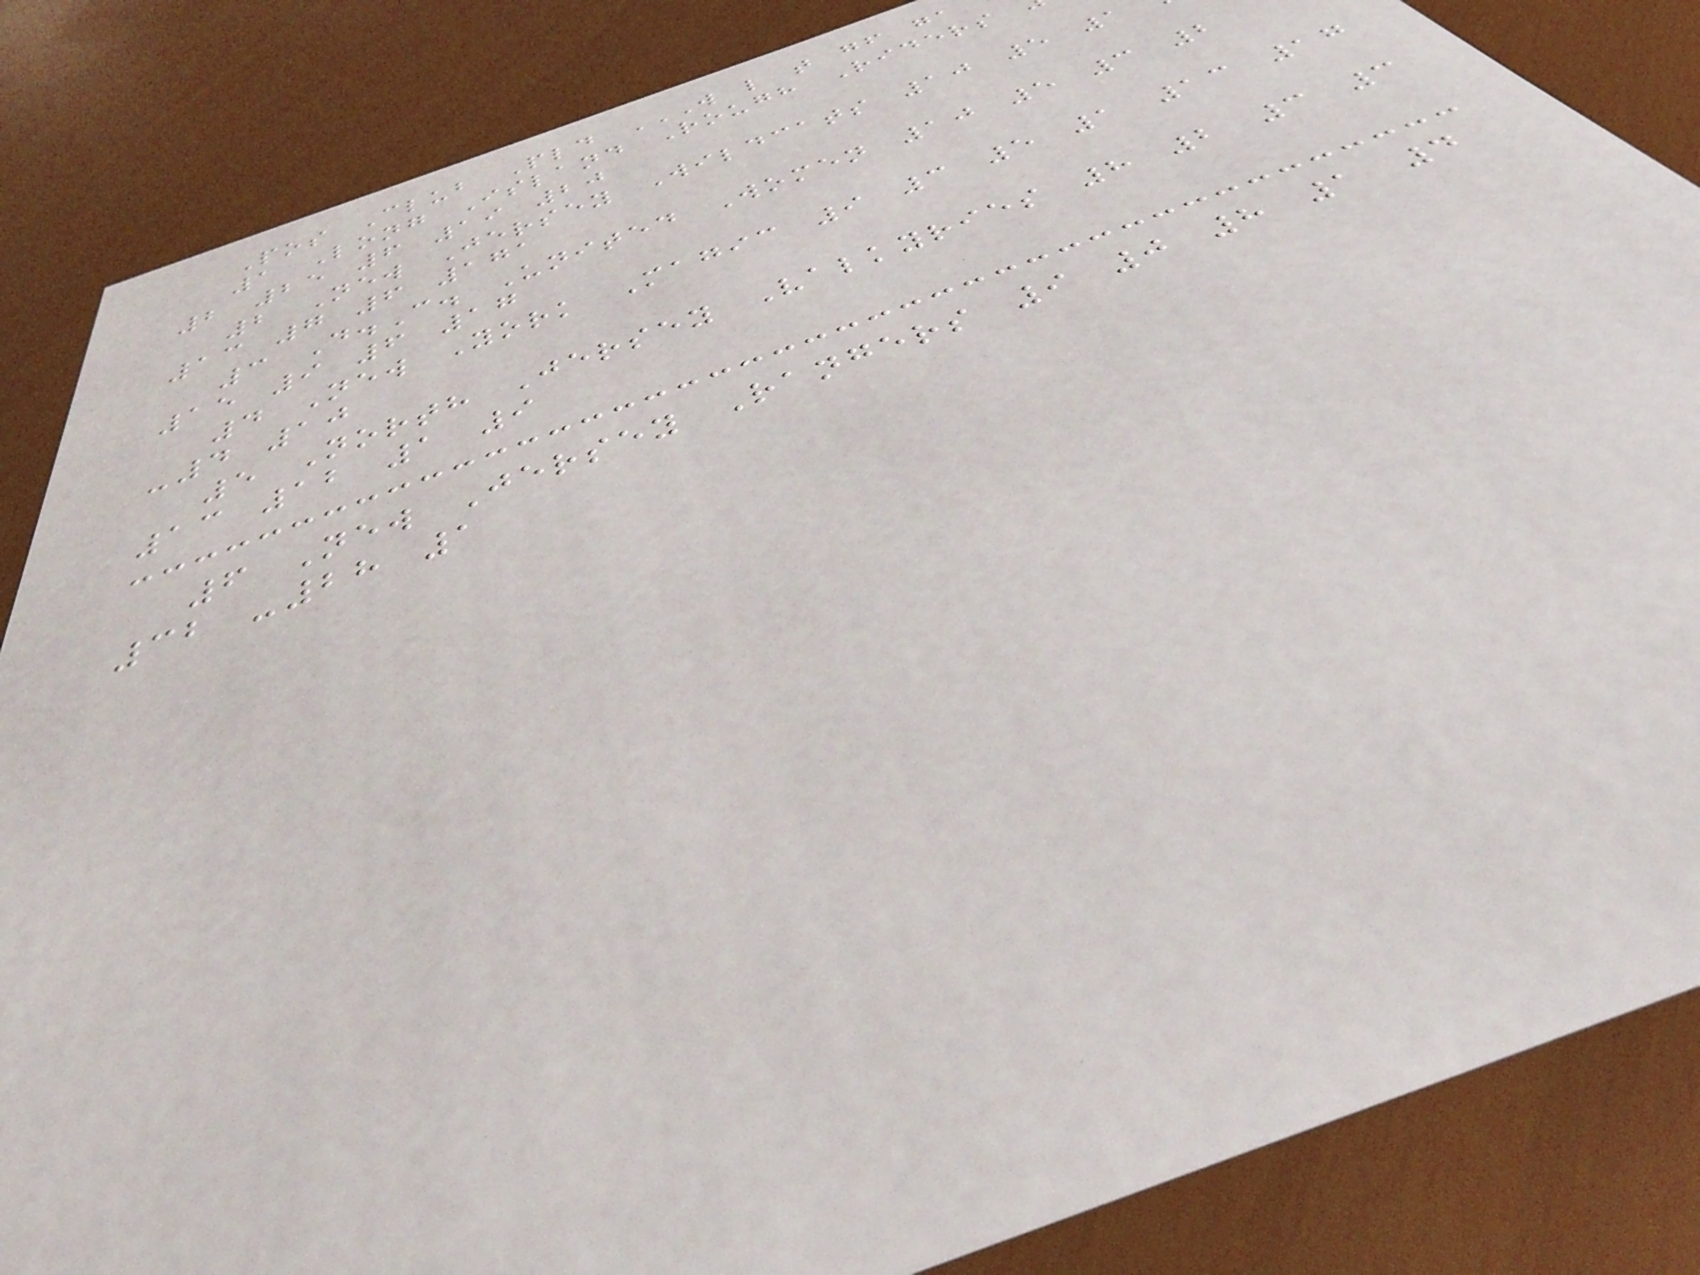1 Long Island Rough Riders
2 25 6 19 20
2 New Jersey Wildcats 10 5 1
13 7 6 171
3 D.C. United Women 10 5 3 2
15 9 6 17
4 New York Magic 9 3 5 1 13 17
-4 10
5 North Jersey Valkyries 8 2 3 3
13 12 1 9
6 New Jersey Rangers 9 0 8 1 4
32 -28 1
